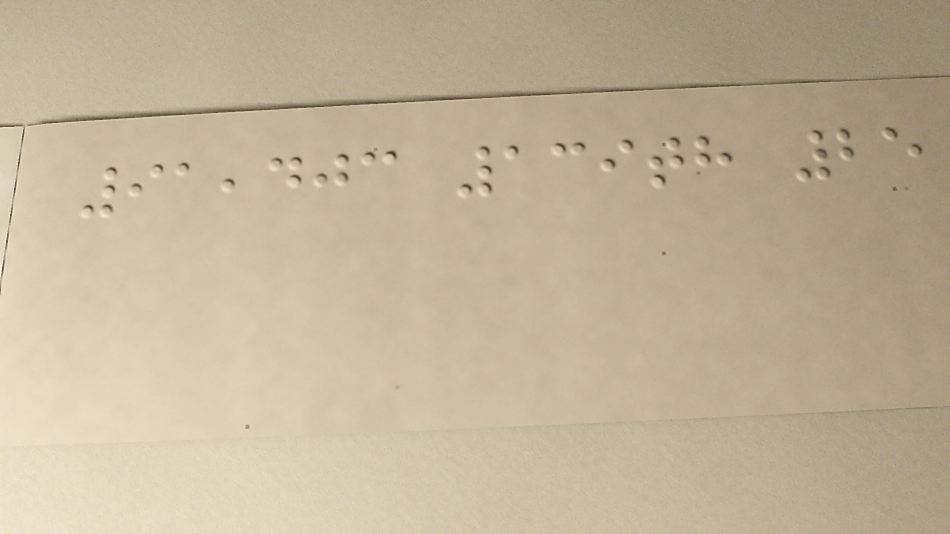91,403 139th 25
